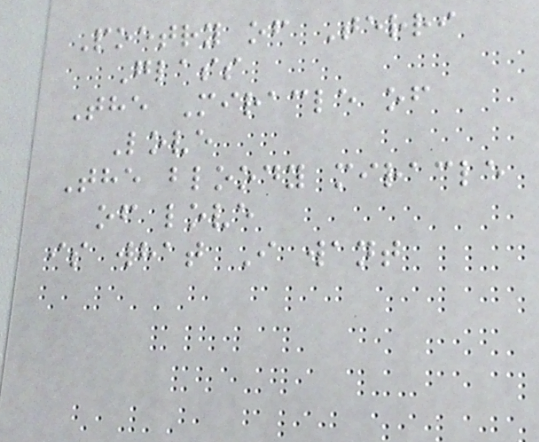Poetry of Terri
Glass
The Miracle of
Love
The bloody miracle
of love
is what I want
